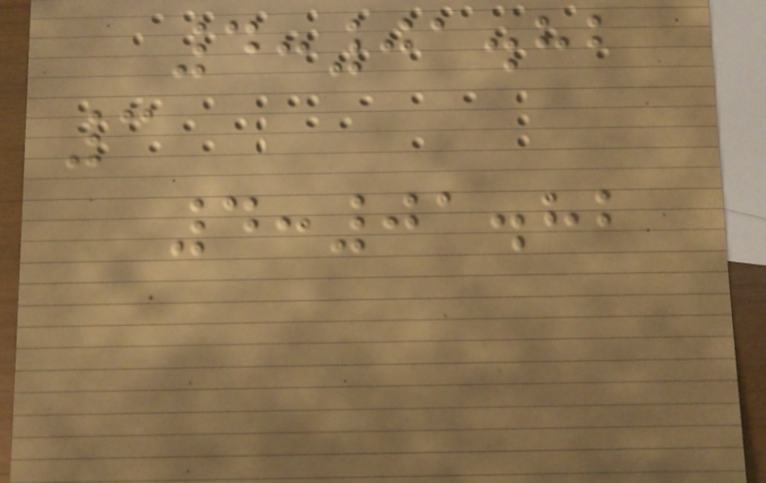4:01.82
3
4:01.82
